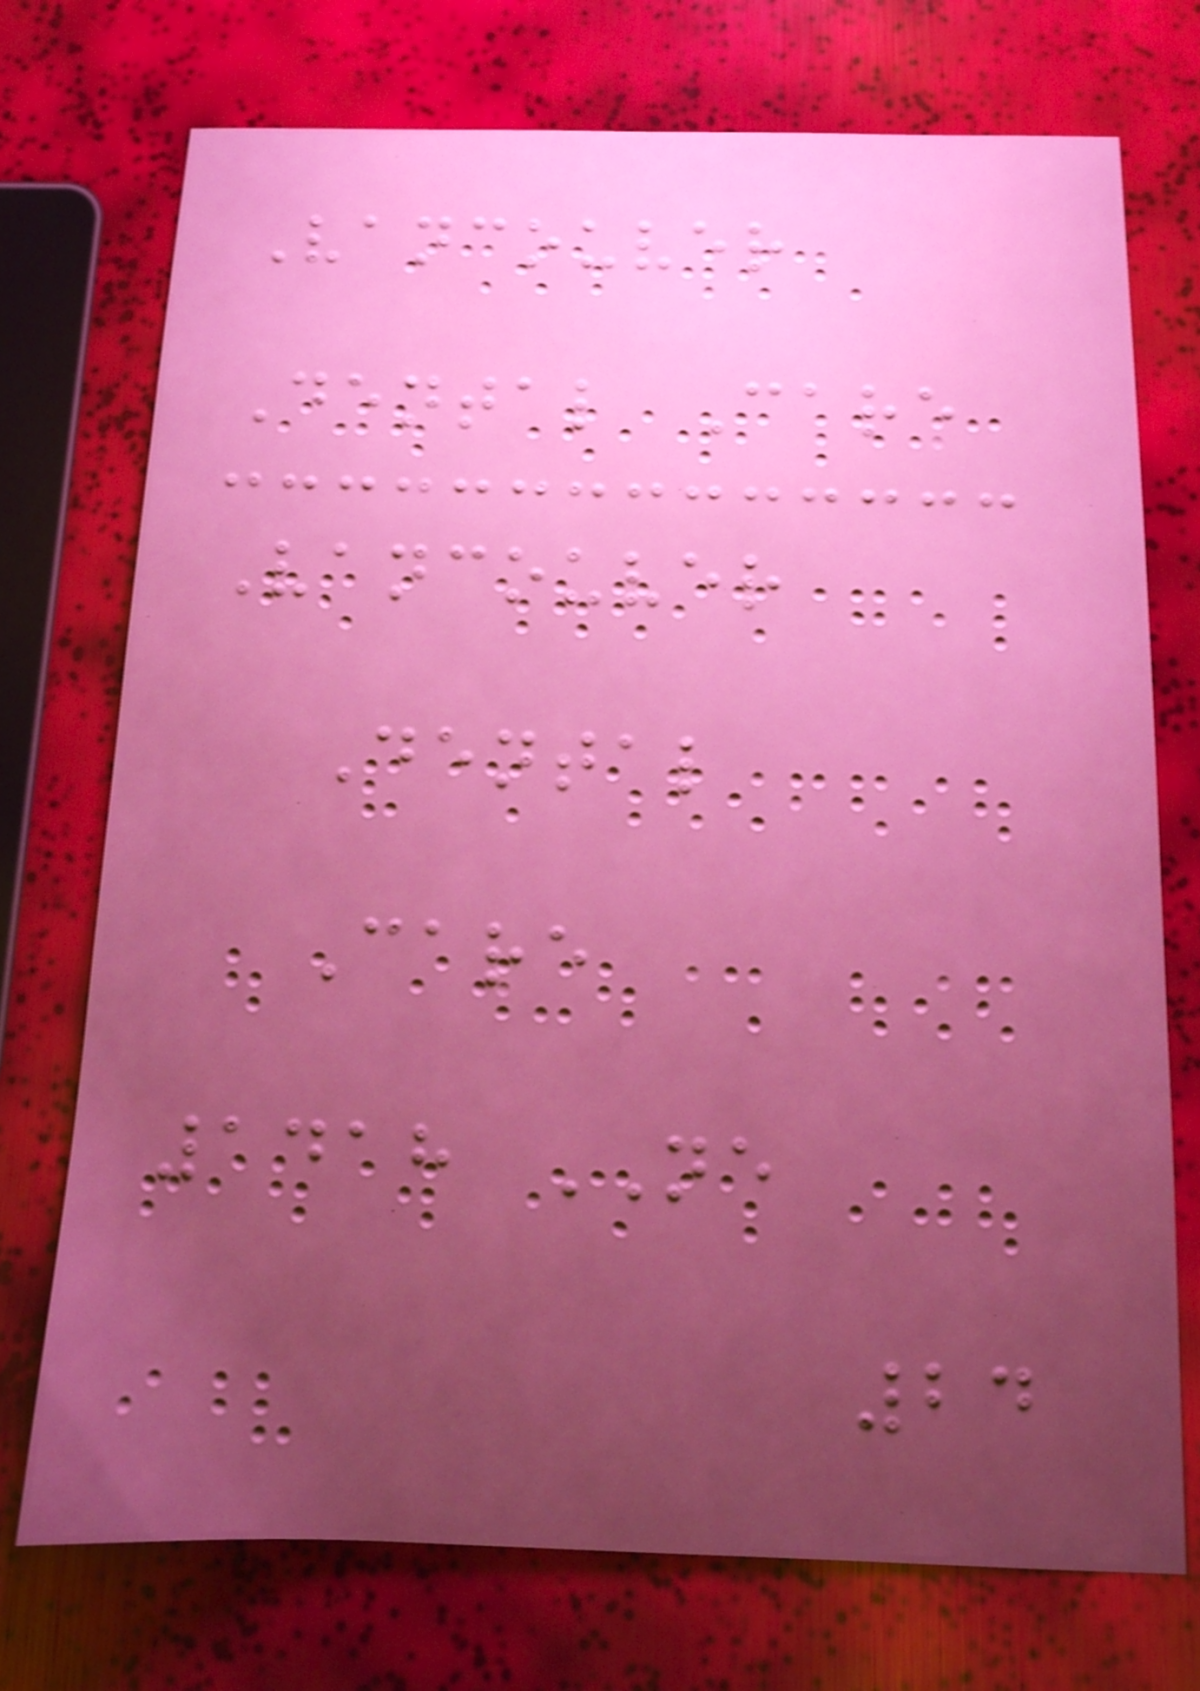Vancouver
Dental Care
Vancouver
Dental
Care
1418 NE
24
